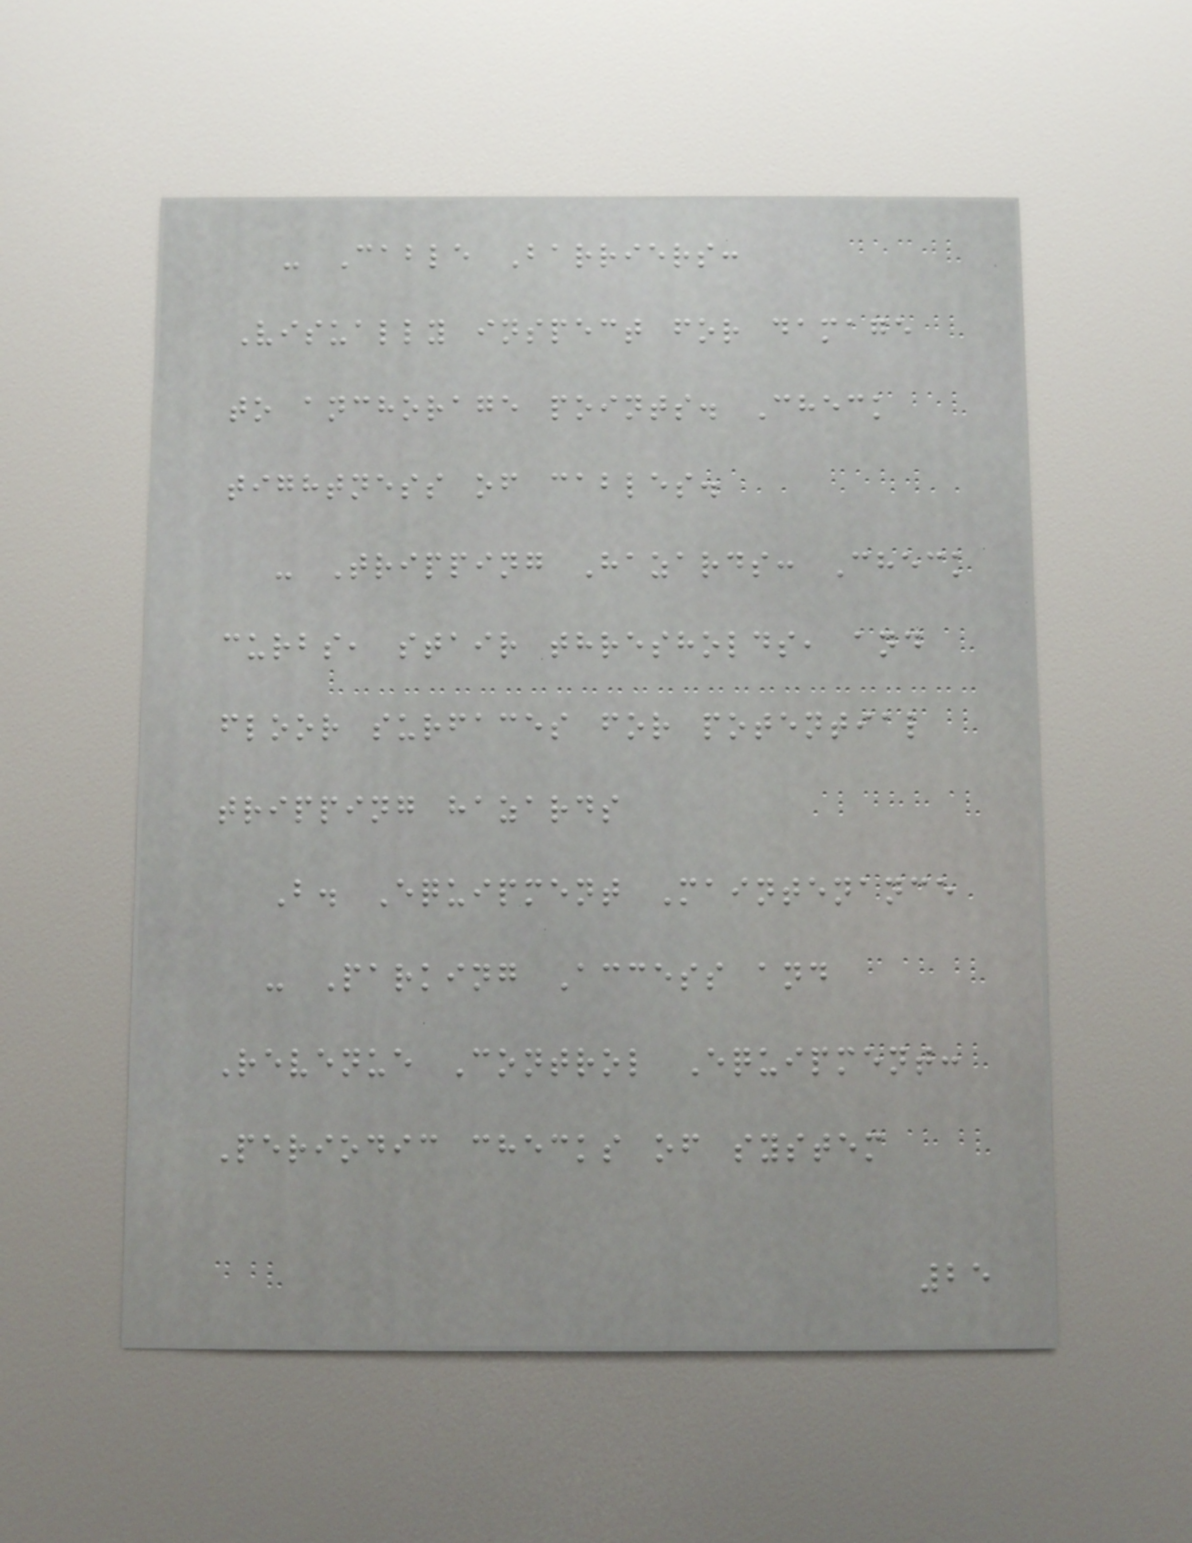- Cable Barriers:
Visually inspect for damage
to anchorage points. Check
tightness of cables.
- Tripping Hazards: Check
curbs, stair thresholds, and
floor surfaces for potential
tripping hazards
B. Equipment Maintenance
- Parking Access and
Revenue Control Equipment:
Periodic checks of system
25
